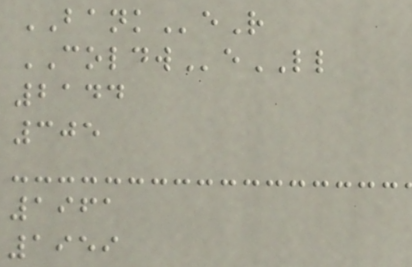BANKeR
COLDWeLL
2144
305
1961
1959
